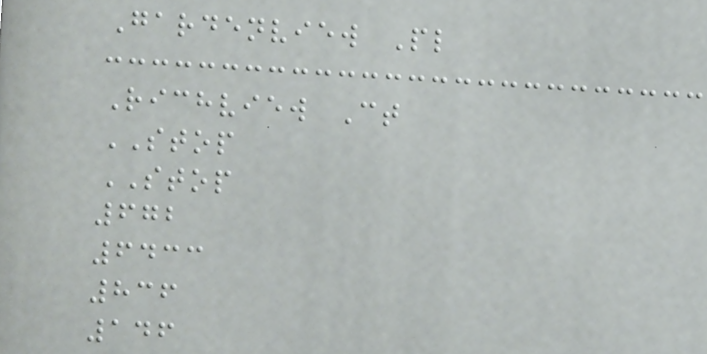Gardenview Pl
Richview Ct
STOP
STOP
672
6433
836
146
